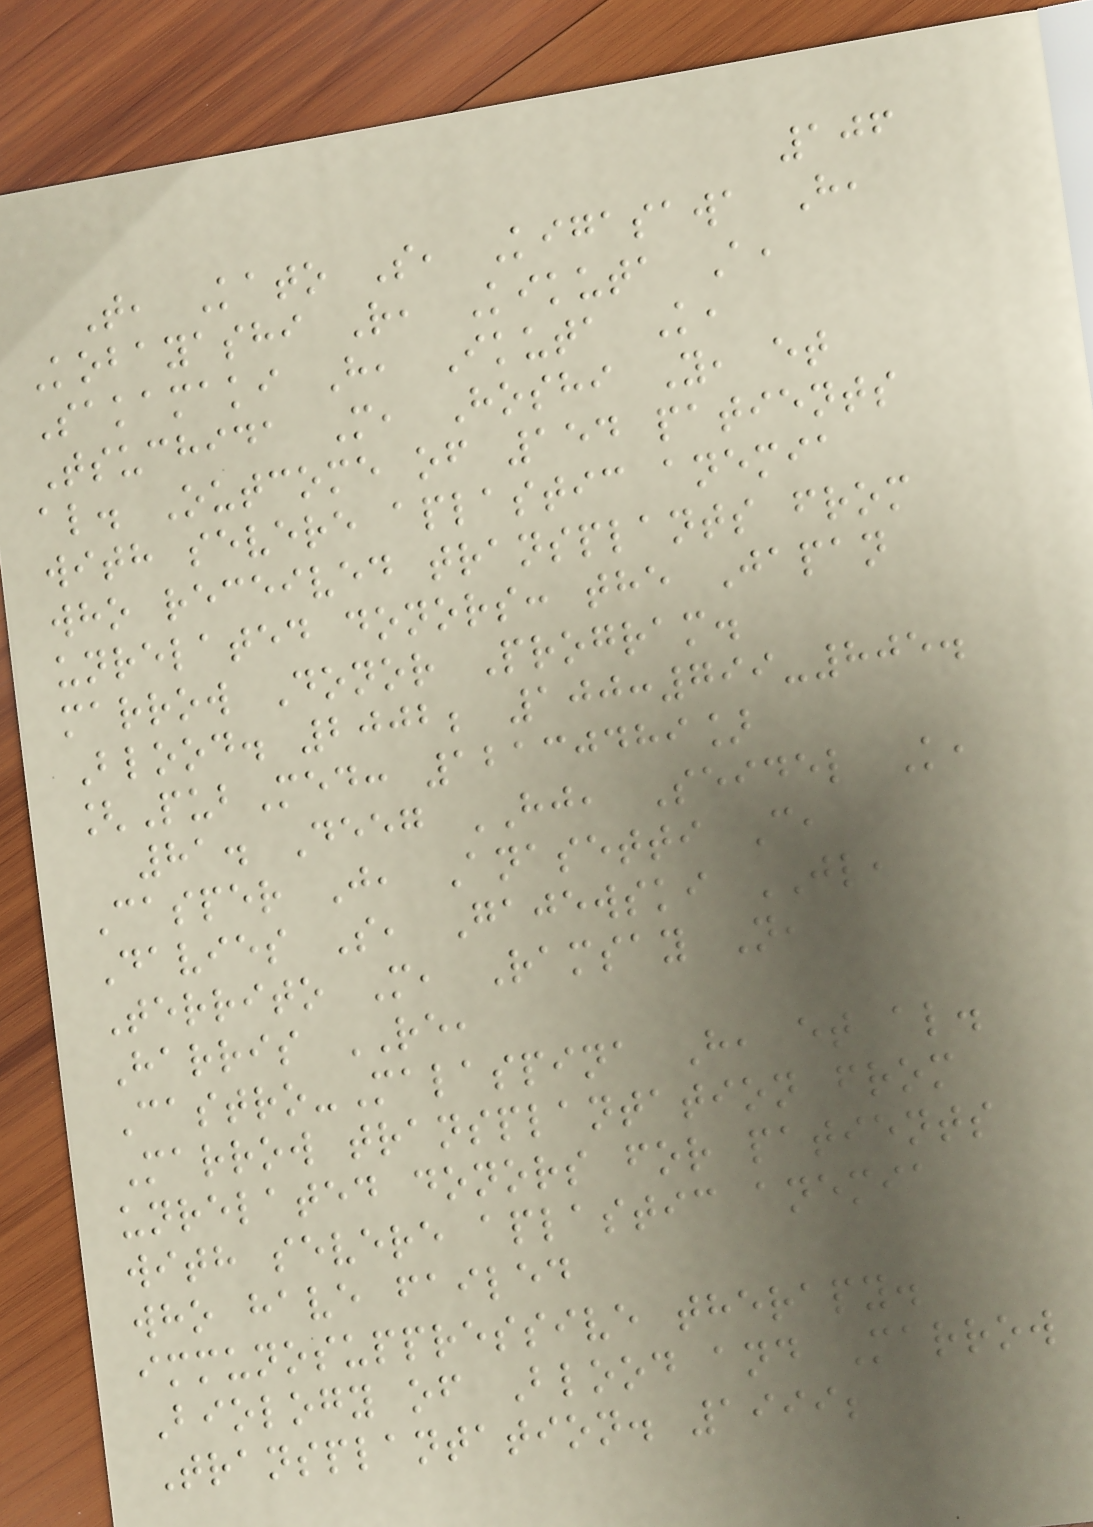106
T, Kato S, Kigasawa H,
Kobayashi R, Kikuta A,
Sakamaki H, Ikuta K,
Tsuchida M, Hoshi Y, et
al. Outcome of 154 patients
with severe aplastic anemia
who received transplants from
unrelated donors: the Japan
marrow Donor Program.
Blood. 2002; 100:799-805.
[PubMed: 12130489]
81. Deeg HJ, Seidel K,
Casper J, Anasetti C,
Davies S, Gajewski JL,
Territo M, Ramsay N,
Harris RE,
Castro-Malaspina H, et al.
Marrow transplantation from
unrelated donors for patients
with severe aplastic anemia
who have failed
immunosuppressive therapy.
Biology of Blood and Marrow
Transplantation. 1999;
